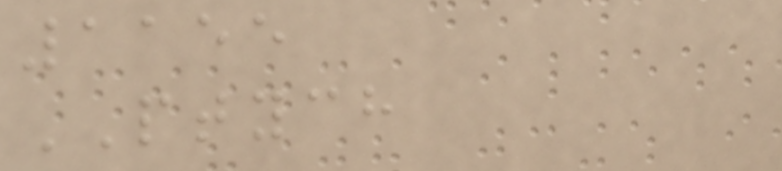1155
PTYCH
